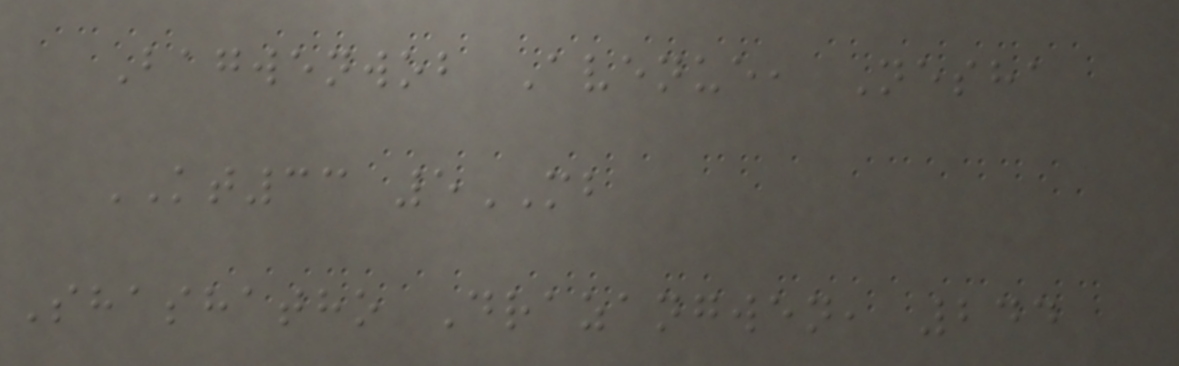Bagwenwob Avenue, Nesha
KT33 5MB
Shashatho Drazangwen, 244
